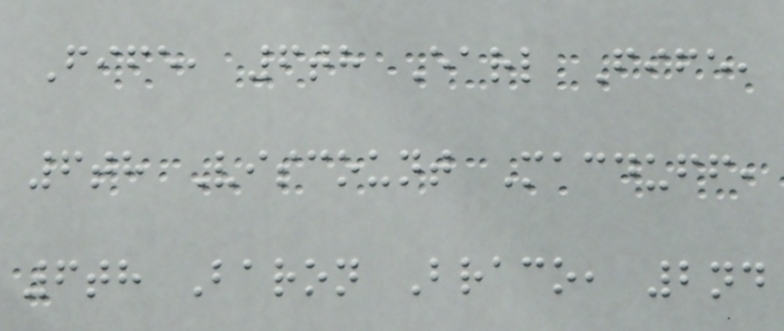Fife, 6th Earl Fife,
6th Viscount Macduff,
6th Baron Braco, 2nd
